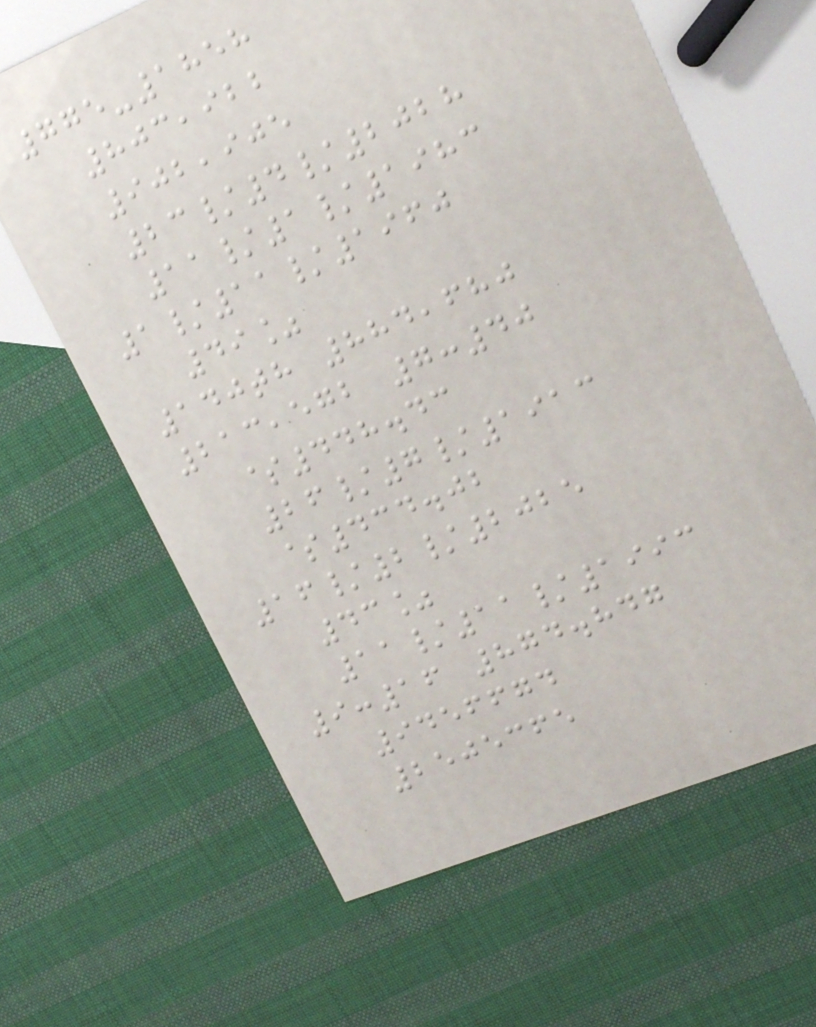775-1858
803,922
902,905
23/4/2028
11/1/1983
1/11/1960
49%
140th 884,680
213,572 7:40
$448.43
26/7/1913
$434.02
16/2/2025
43%
11/11/1993
9:16 874.847
9456674
2505365
